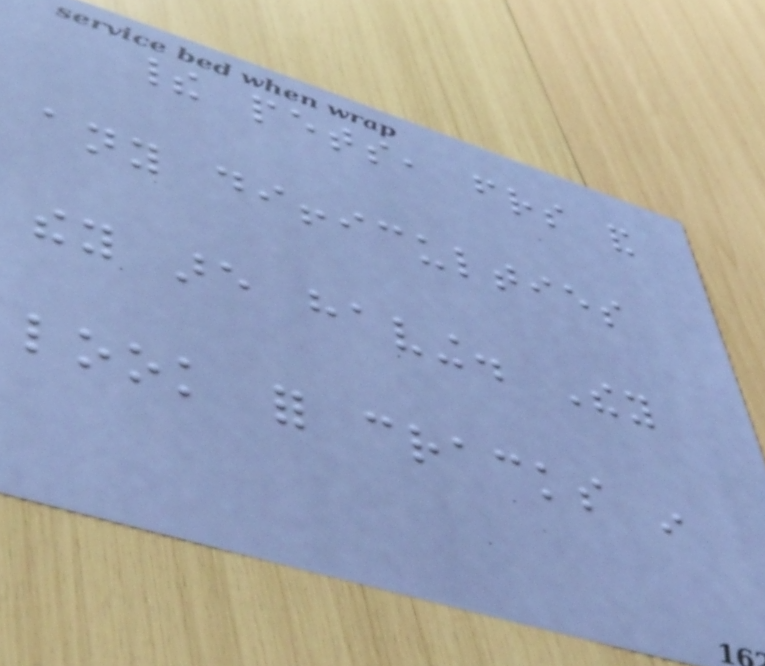their pets, friends and
any difficulties
they are having. They
look for cracks in
